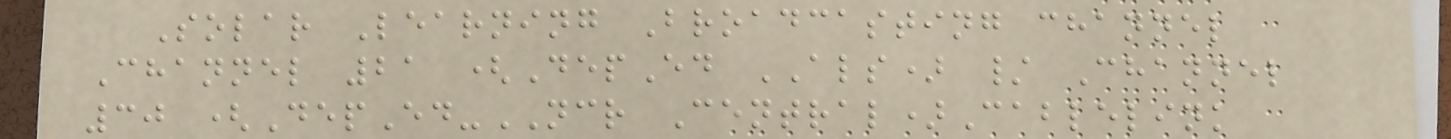Solar Learning Broadcasting channel
Channel 21 (DepEd ALS) / Channel
30 (DepEd-NCR Central)Cablelink
